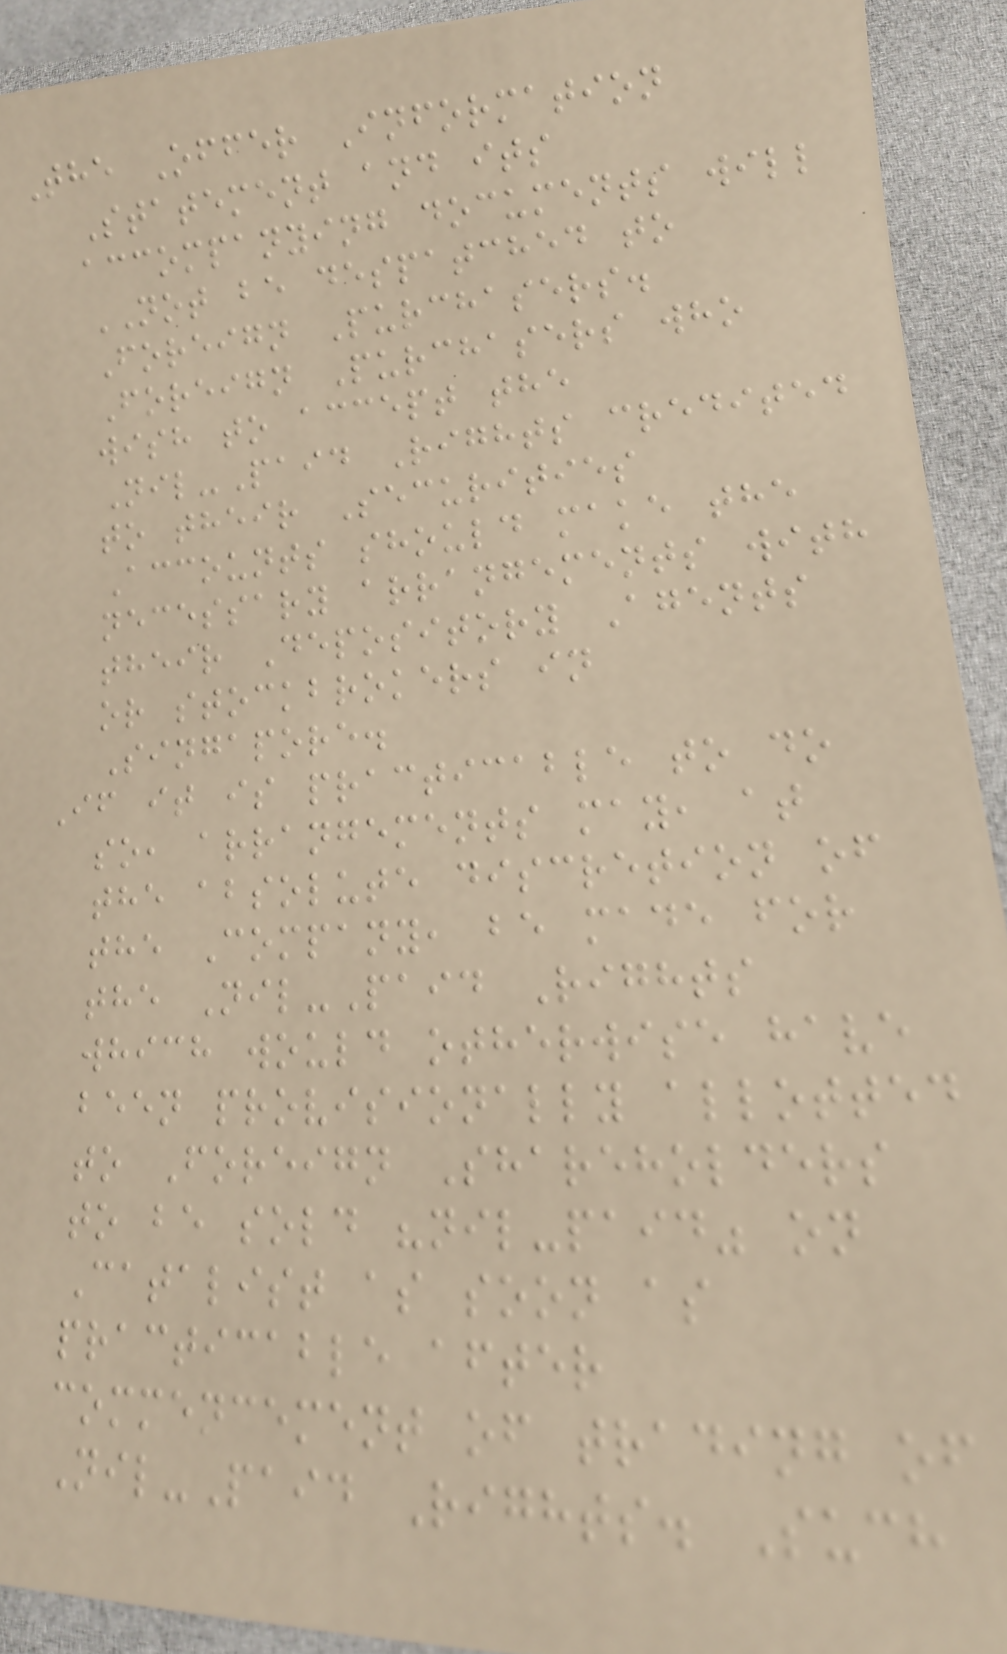The Offer Information
Statement and its
accompanying documents will
NOT be despatched to
Foreign Purchasers.
Foreign Purchasers who
wish to accept the
Nil-Paid Rights credited
to their Securities
Accounts should make the
necessary arrangements with
their Depository Agents
or stockbrokers in
Singapore.
If it is practicable to do
so, arrangements may, at
the absolute discretion of
the Company, be made for
the Nil-Paid Rights
which would otherwise have
been provisionally allotted
to Foreign Shareholders
to be sold "nil-paid" on
Catalist as soon as
practicable after
commencement of trading of
Nil-Paid Rights. Such
